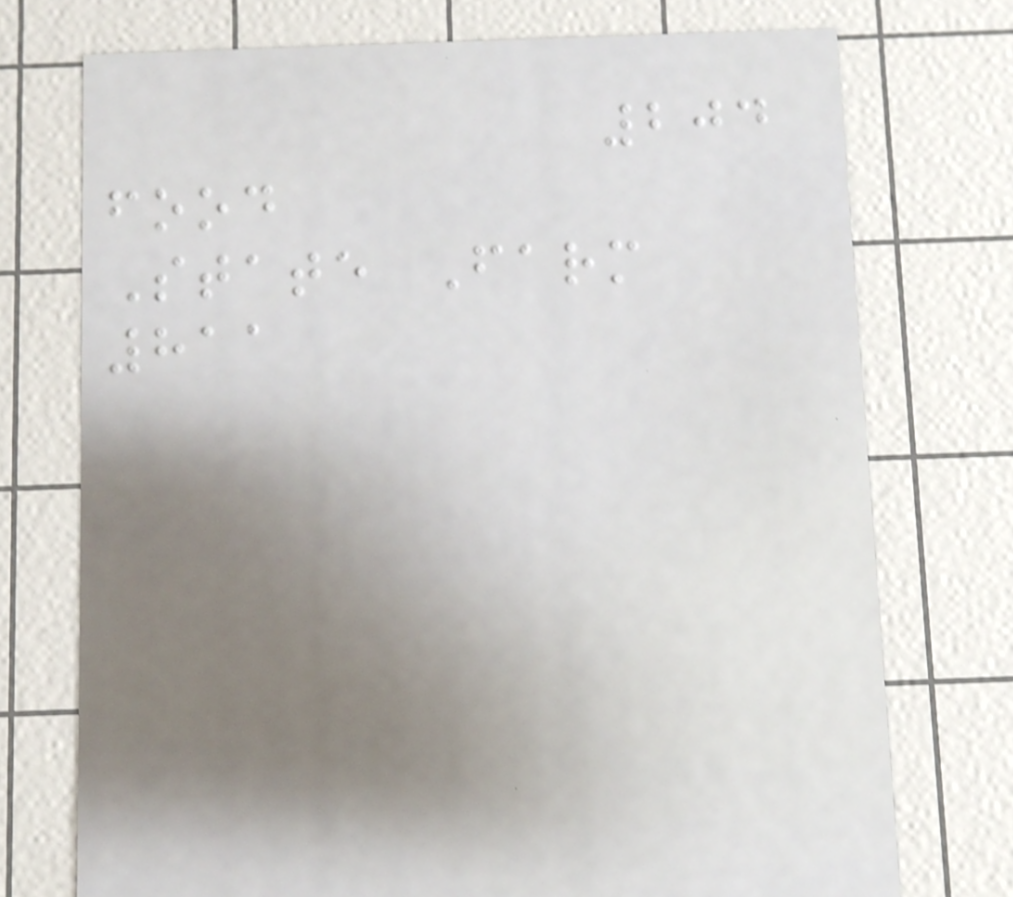204
food
State Farm
811
